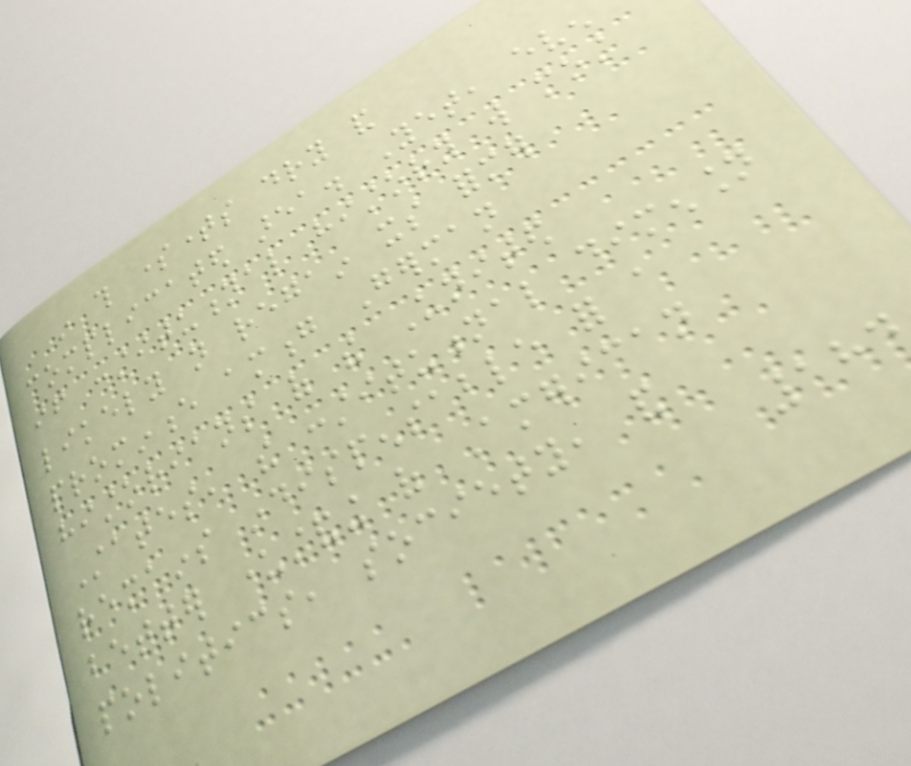in this sometimes dry and
complicated area. Yet, even
if constitutional history will most
likely not regain its former
prominence among German
historians of the United
States, the constitutional dimension
remains indispensable for a
better understanding of American
politics, society, and
184
